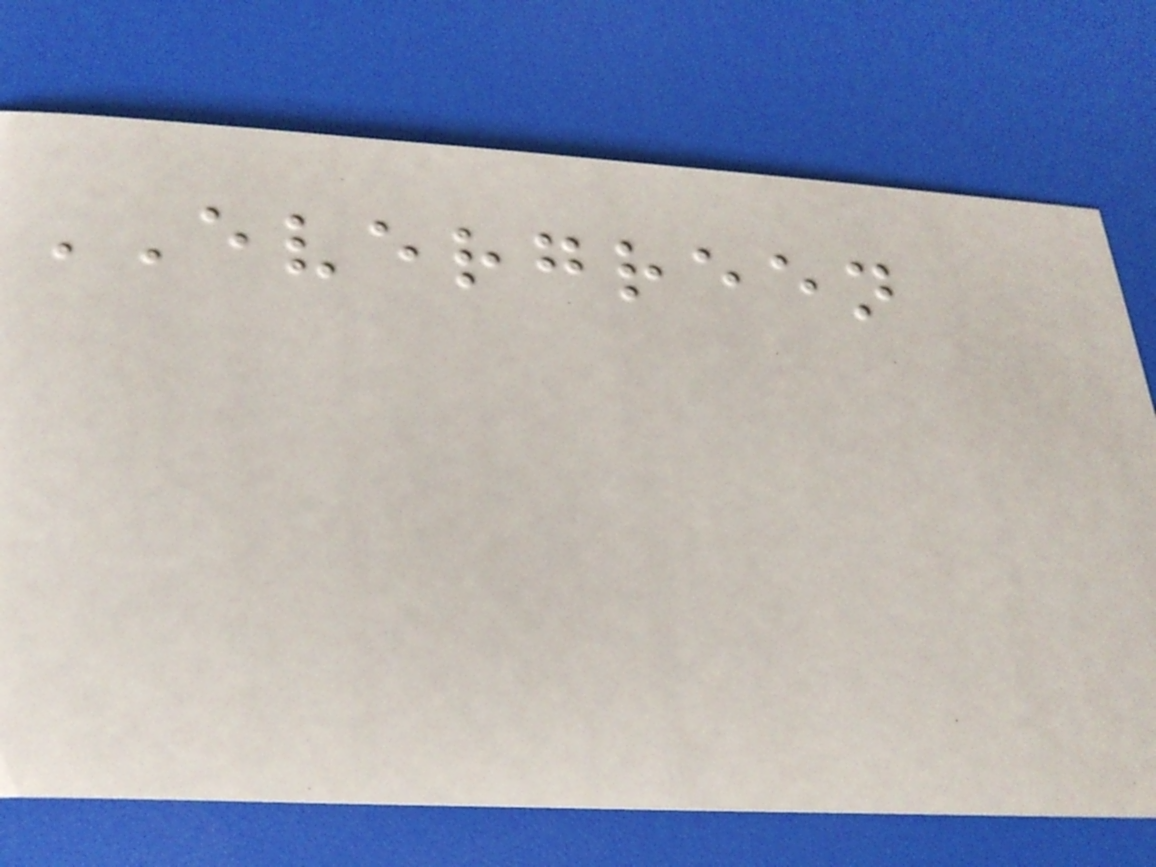EVERGREEN
